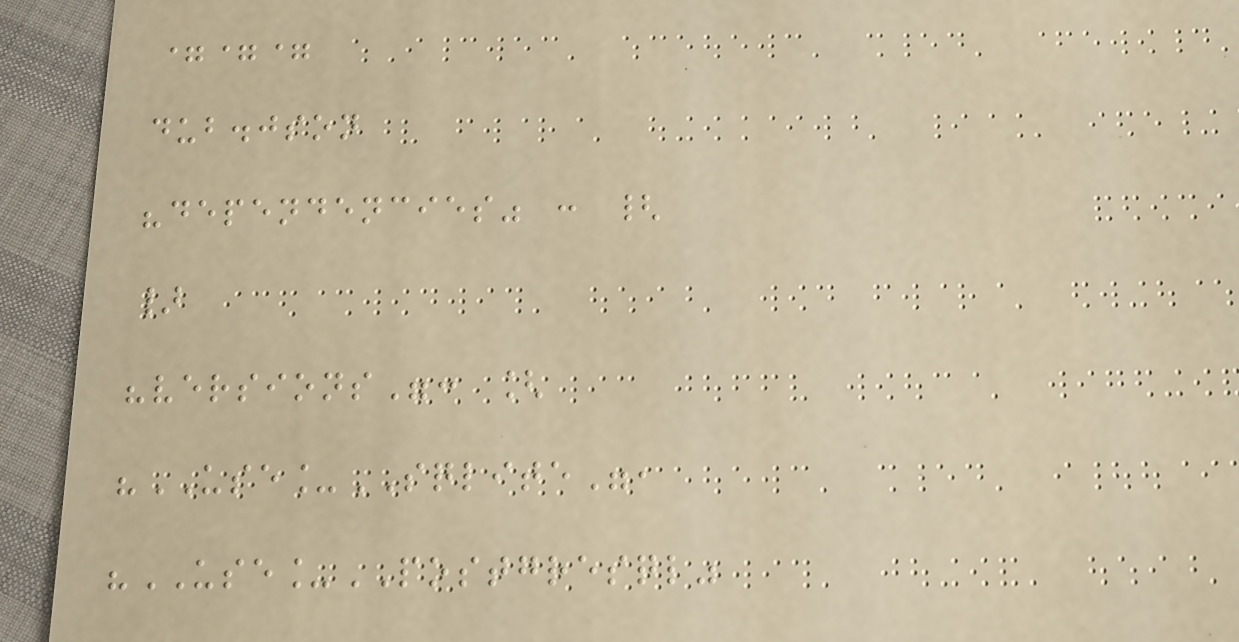===
dub.json
"dependencies" : {
}
"versions": [
"USE_SQLITE",
"USE_POSTGRESQL"
